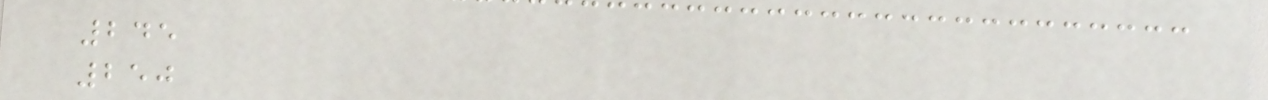245
250
